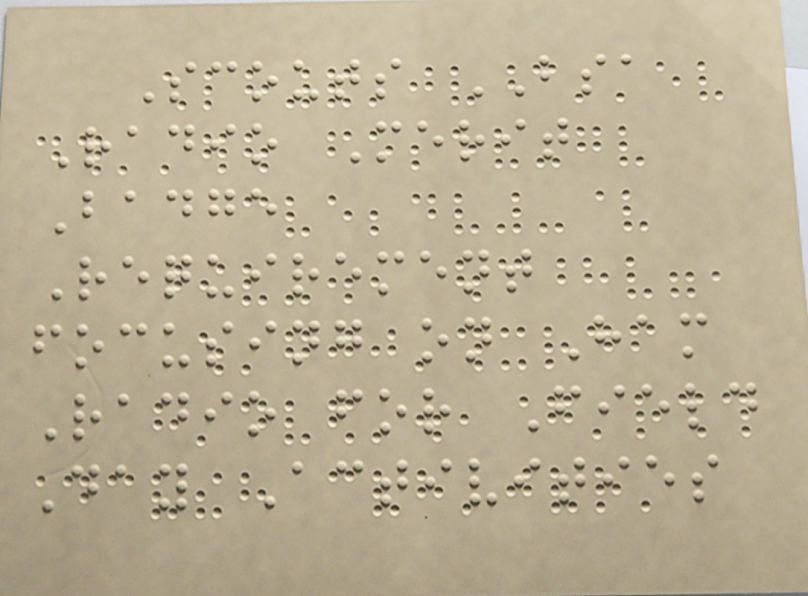Scouts BSA
Radio Merit
Badge
Requirement
focusing on Ham
Radio for Field
Day Activities
